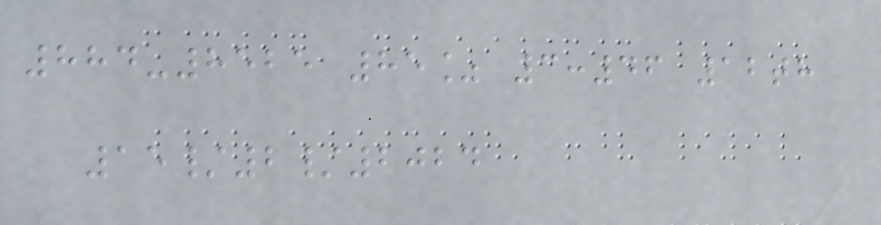884-8525 85% 3:46 12th
15/2/2024
